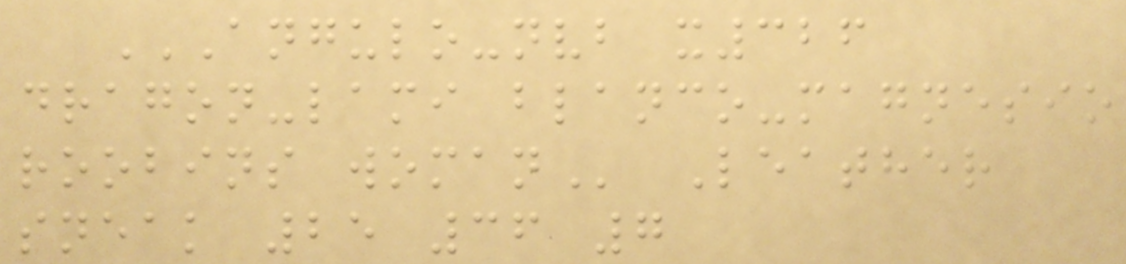ANGULO-NVB X326
DRAGON-LAMI BLANCO-MAGNESIO
ROOBINS WOMAN Leather
sneak 25 36 7
